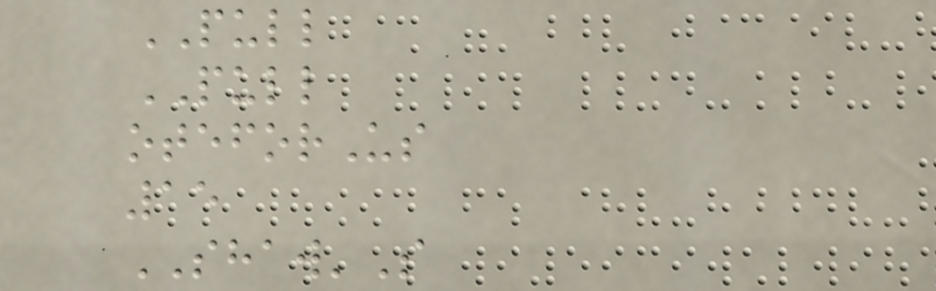PULL
PULL
oteforUs
15
SHAW'S
